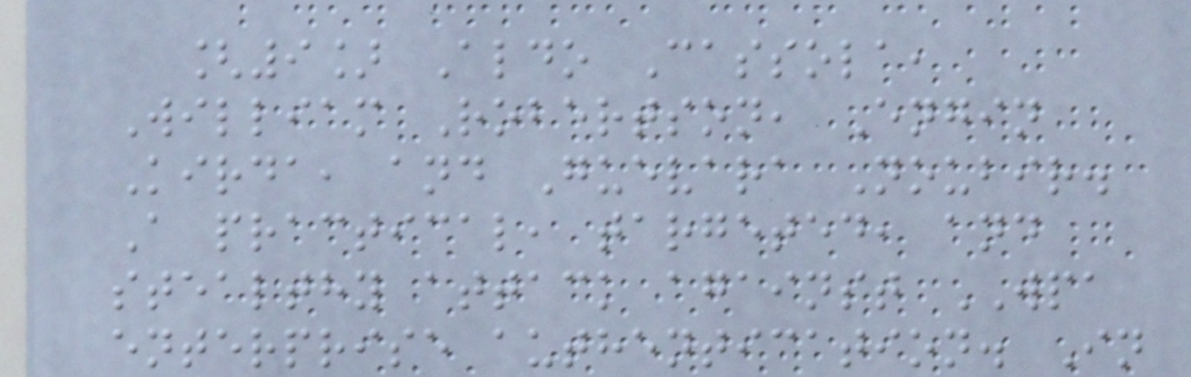[9] Aldo Cassola,
William Robertson, Engin
Kirda, and Guevara Noubir.
A practical, targeted, and
stealthy attack against WPA
enterprise authentication. In
